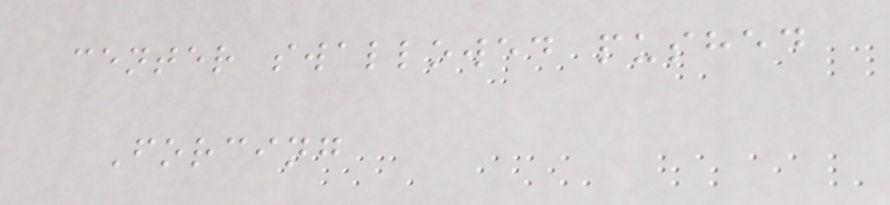center swallowed pushed
Forcing
